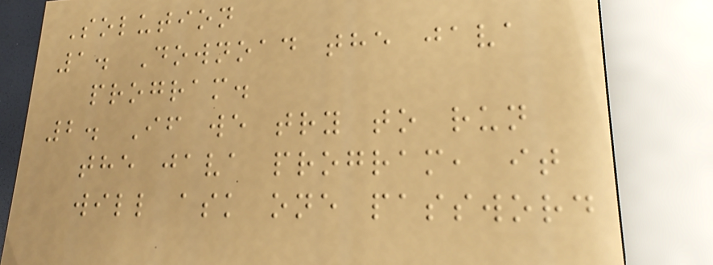Solution
1. Downoad the java
program.
2. If we try to run
the java program, it
will ask one password
